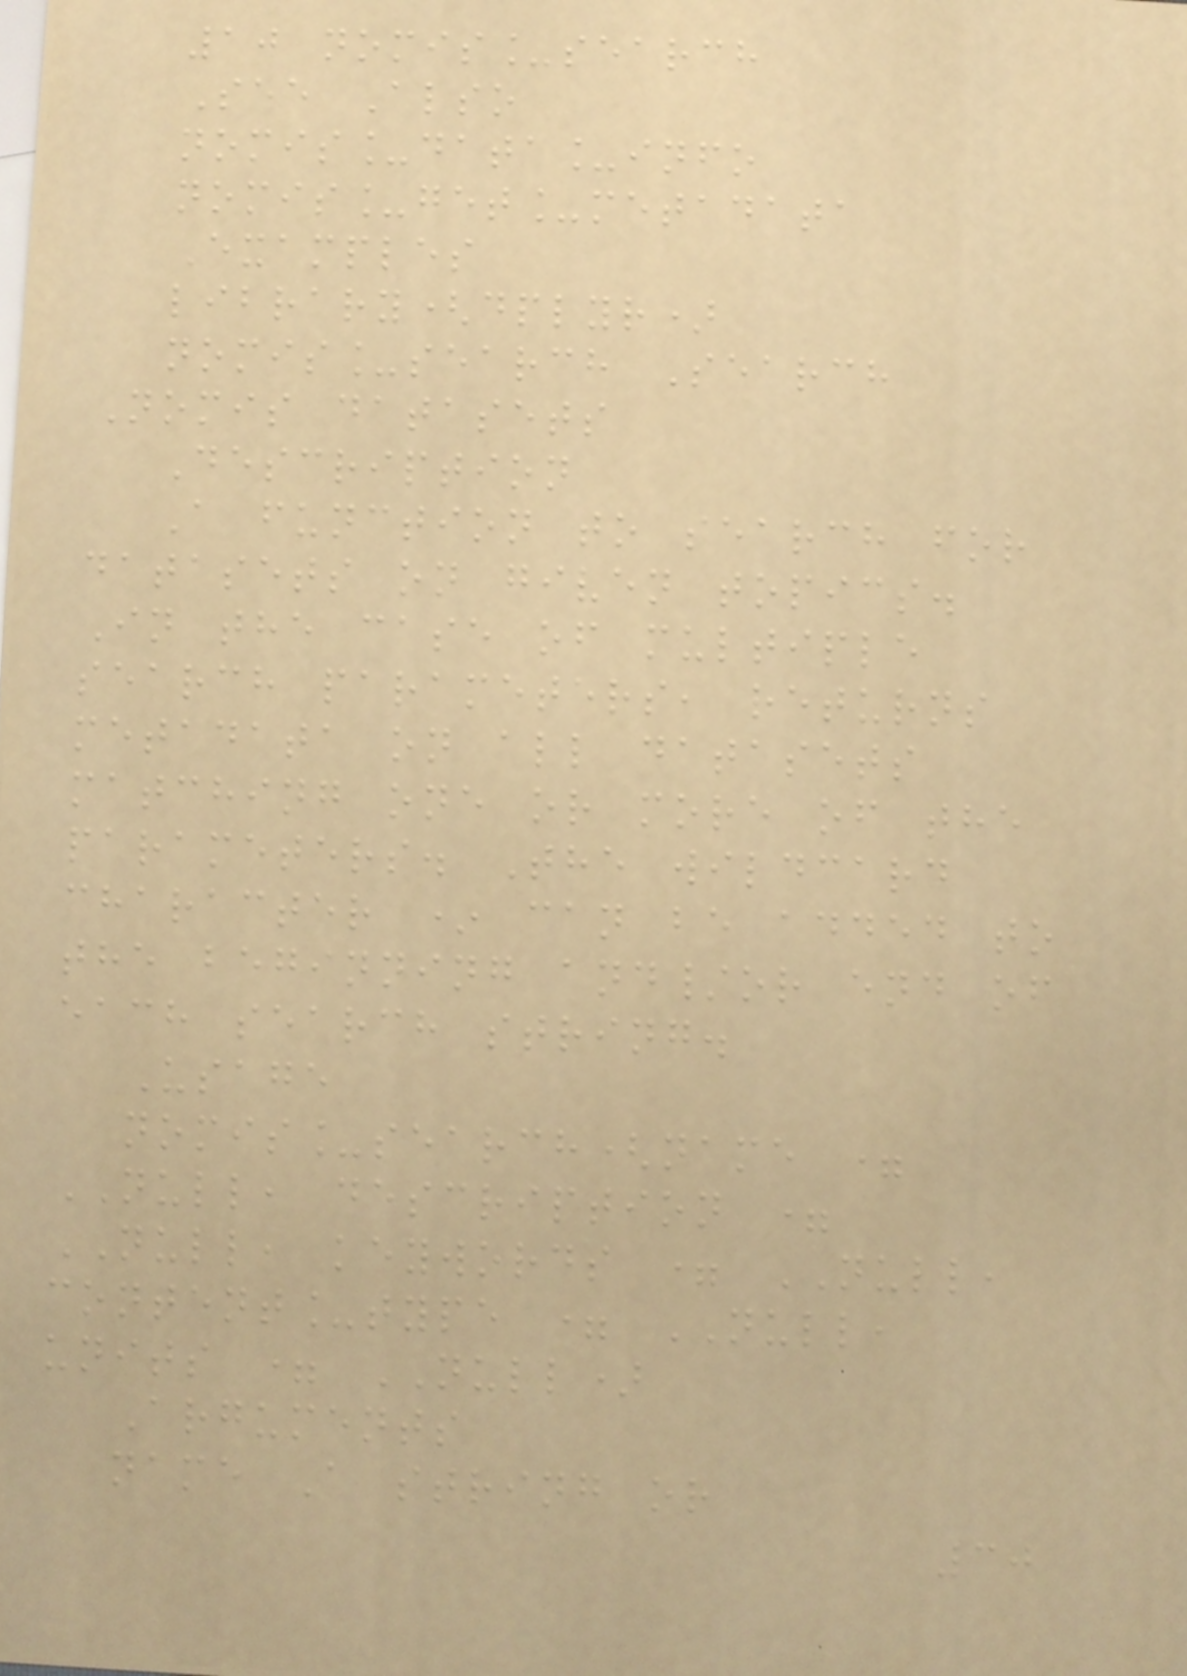10 nomis_search
See Also
nomis_data_info
nomis_get_metadata
Examples
library(dplyr)
nomis_search Search
Nomis datasets
Description
A function to search for
datasets on given topics.
In the case of multiple
search parameters, returns
metadata on all datasets
matching one or more of the
parameters. The wildcard
character * can be added to
the beginning and/or end of
each search string.
Usage
nomis_search(name =
NULL, description =
NULL, keywords = NULL,
content_type = NULL,
units = NULL)
Arguments
name A string or
30
